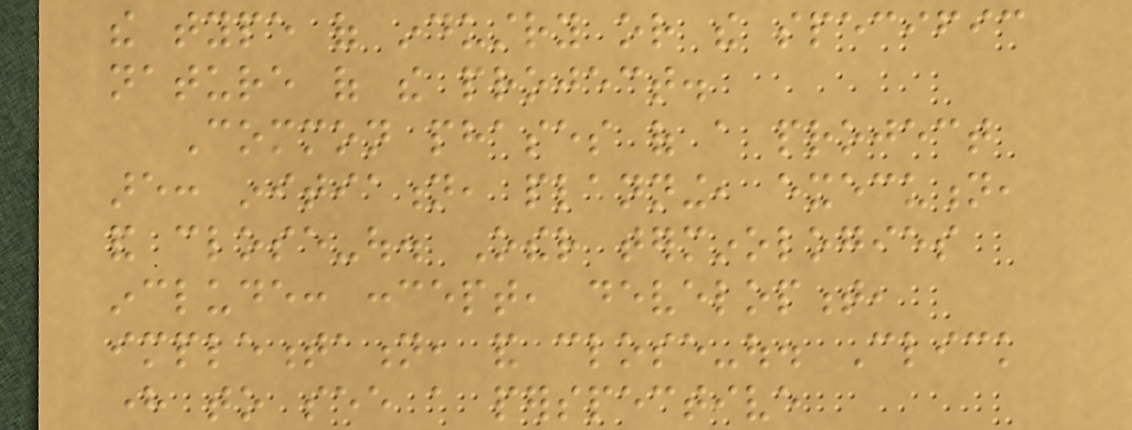the type of industry or the specific
nature of the project.
Common phases of a project
are: initiation, planning, execution,
and close-out. Other terminologies
include: concept, development,
implementation, and close-out. Click
here to see a perspective
